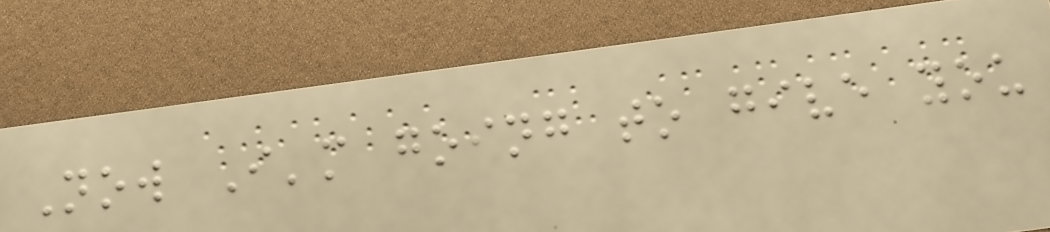Now I'm going to give you
